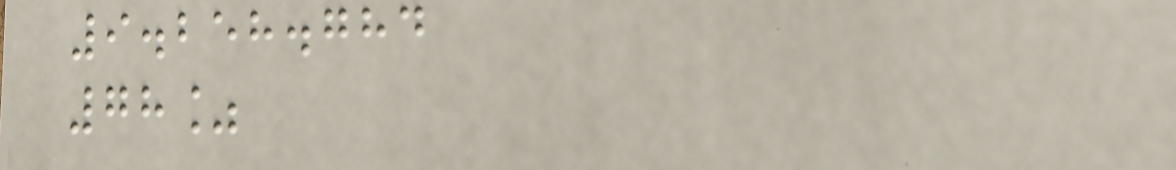9.258.784
78%
